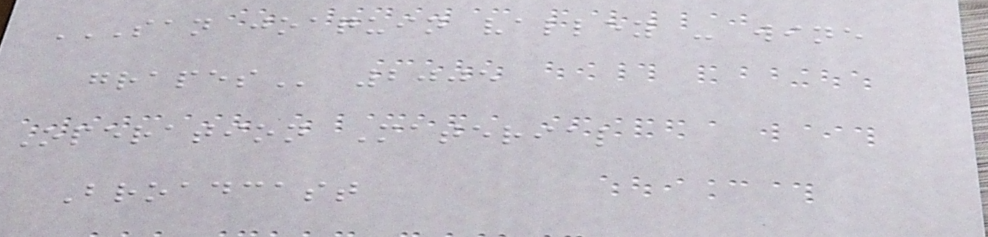SAN JOAQUIN VALLEY - WINE
GRAPES 2005
Operation Material
Broadcast
